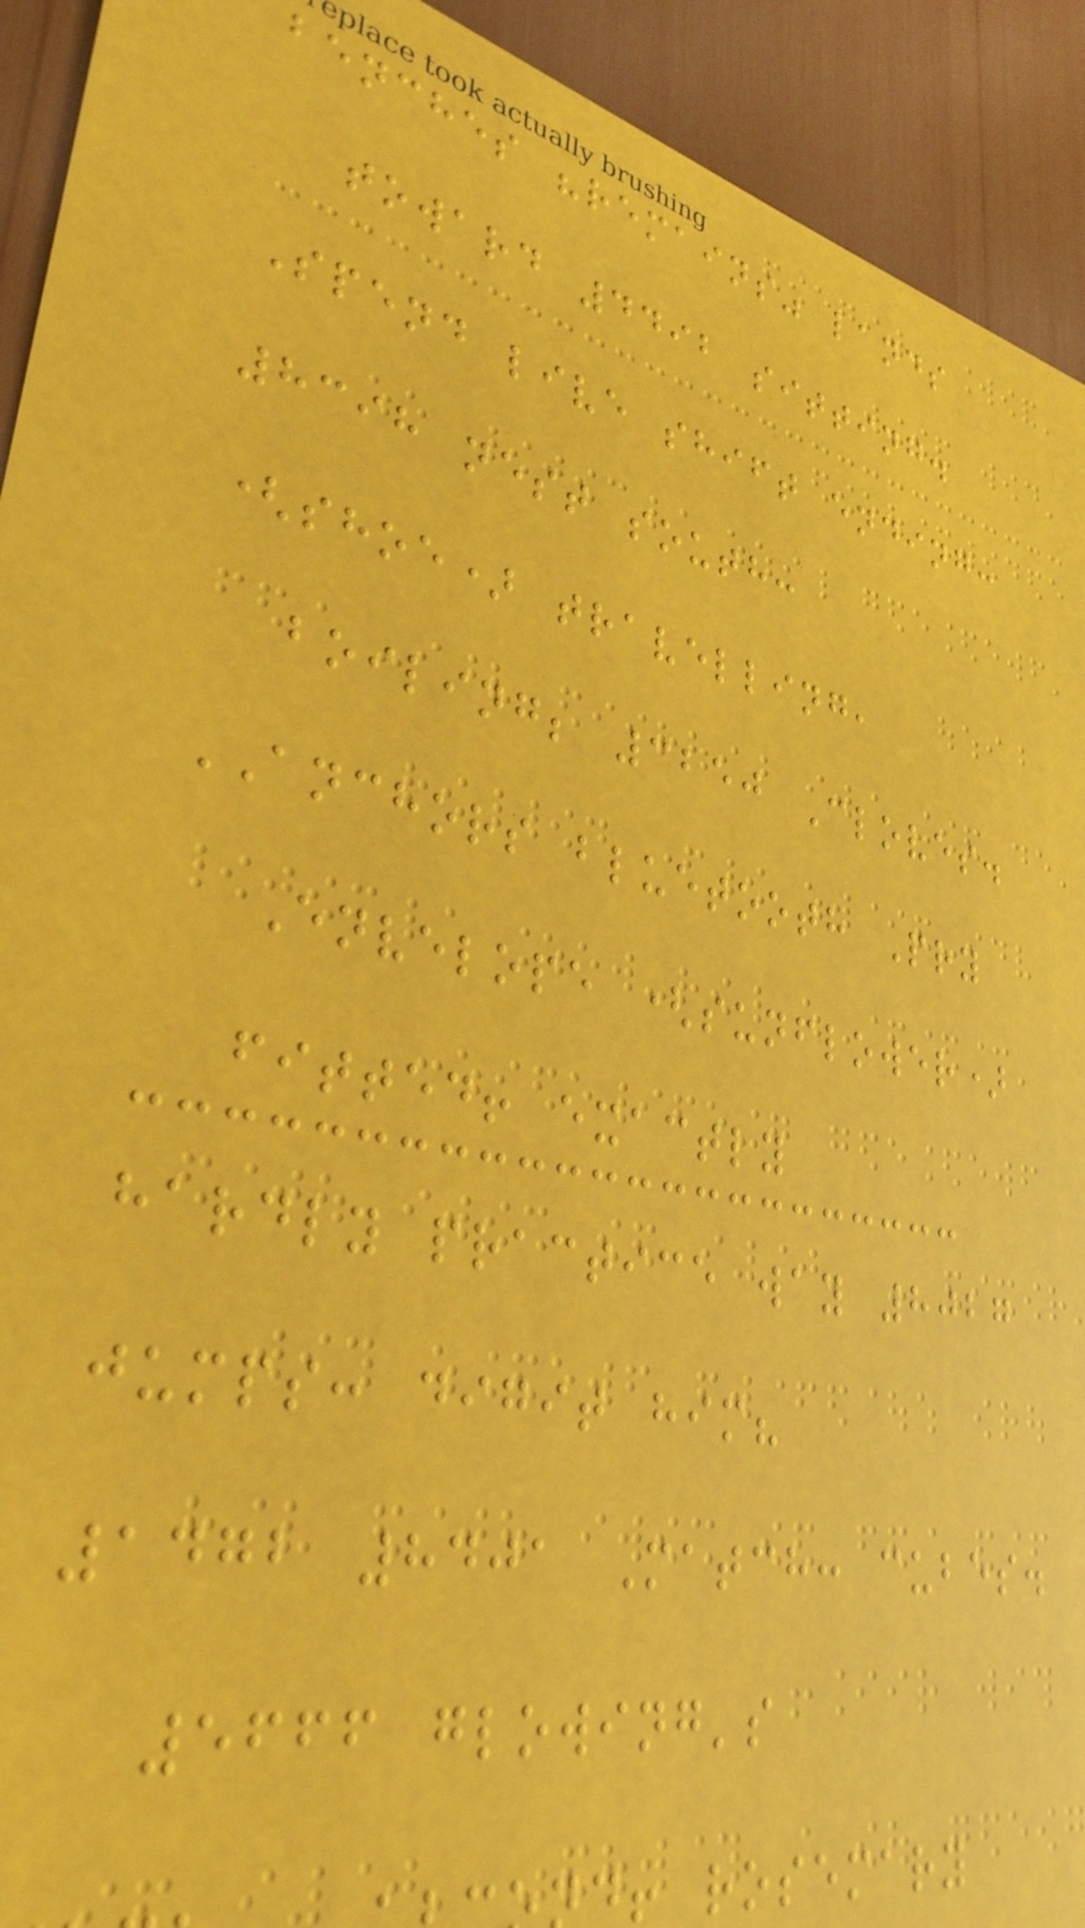benches "remains" lands
toward 4492 sitting.
Spend live shift ending:
8398 nest south:
(shoe) travelling,
boiling; 3250 Cloves.
ANCHORS bluetooth Pry
Envelope (sunflower)
fitted! exactly
hardly practice way 8027
jumps: digit him?
1472 8401 Match: cubes.
5666 glowing's
d! rosemary
